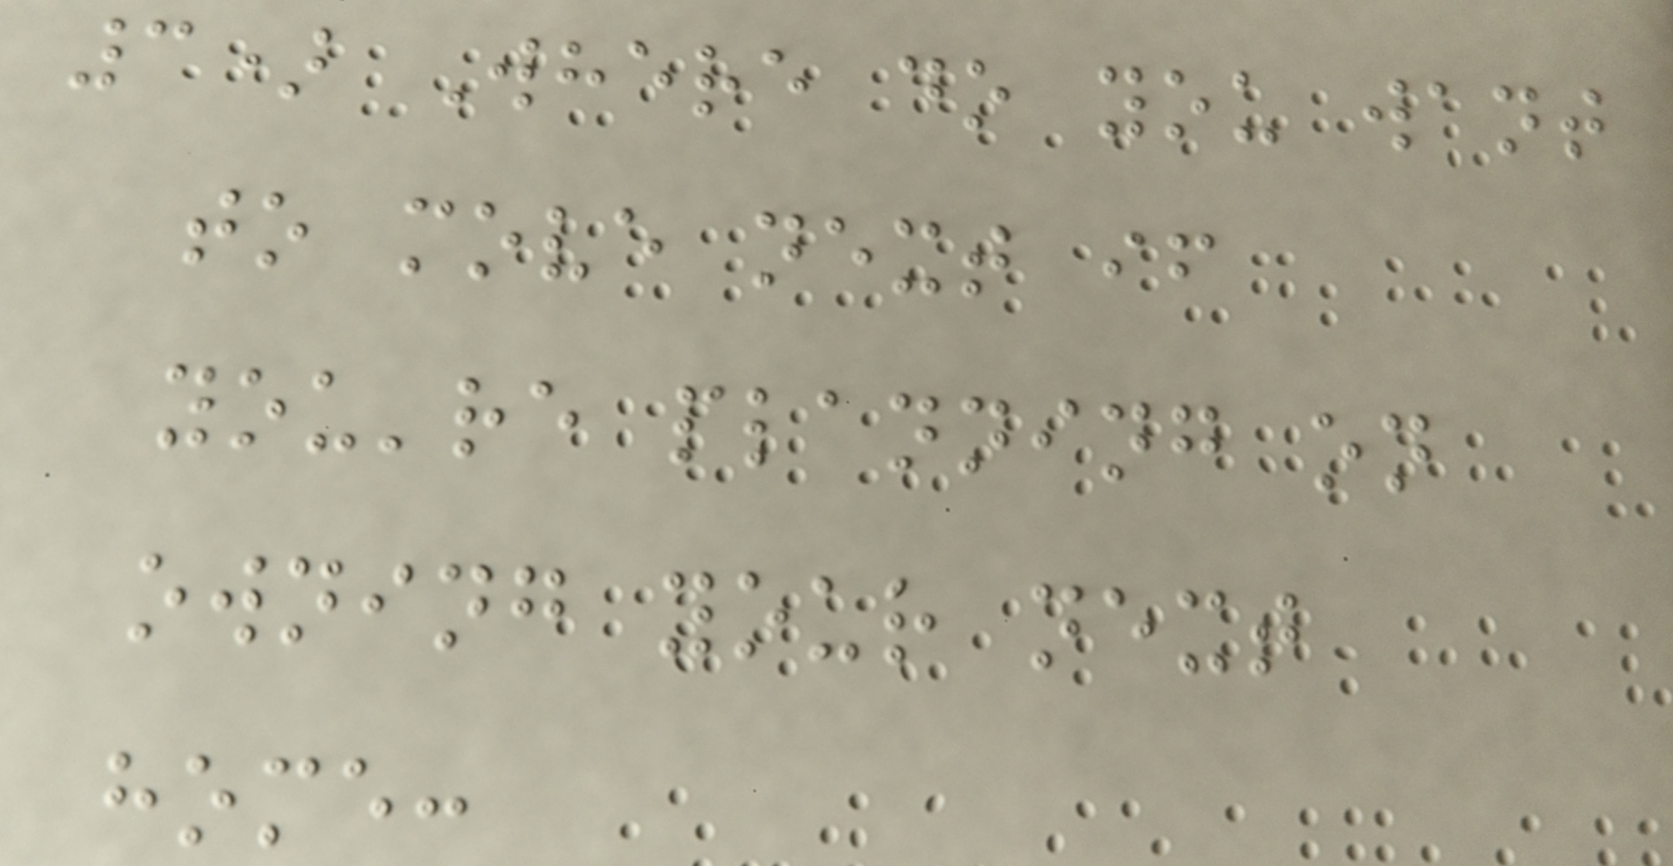3) Where do you want
to move next if
you're planning on
owning your next
home:
